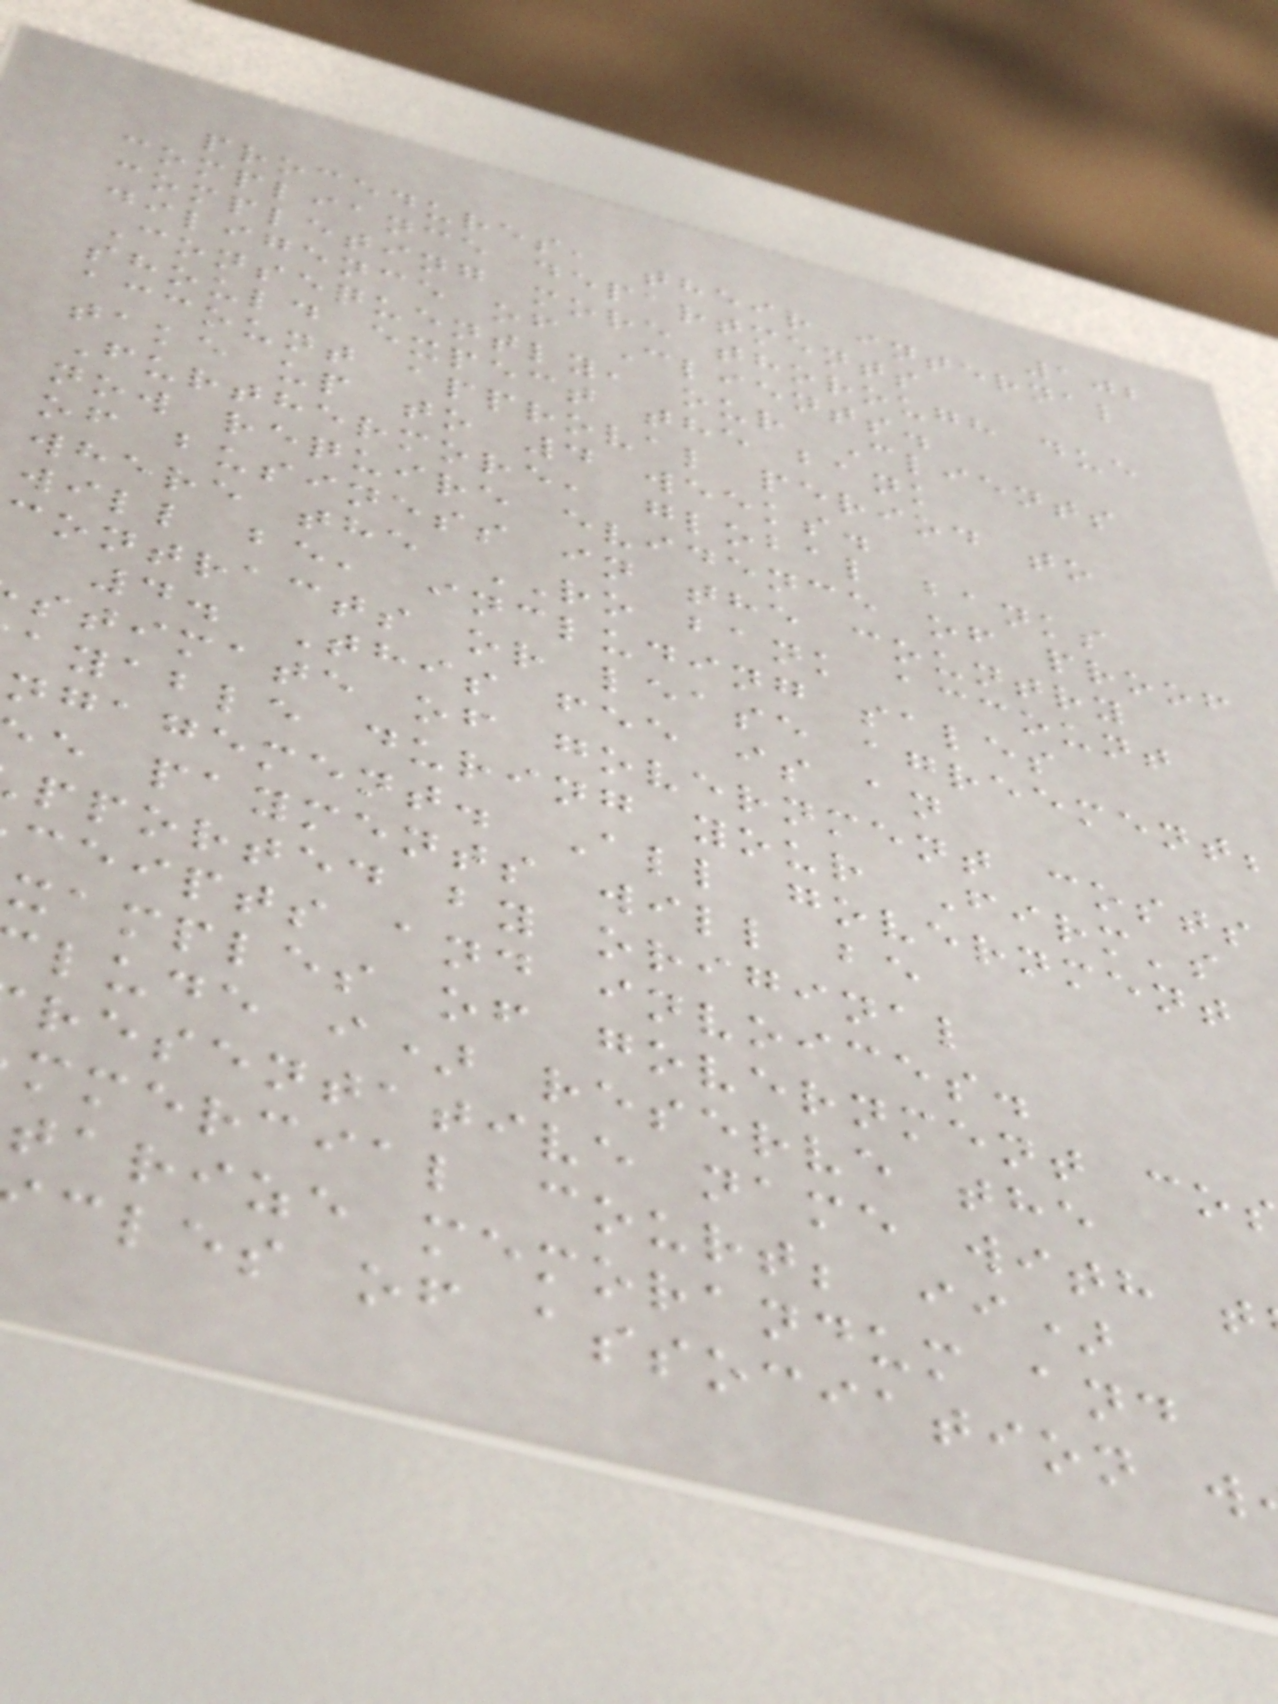102
procedures, their internal
compliance departments
completing more thorough due
diligence of Clients.
Consequently, our Clients
should expect the bank
account approval period to
take up to 4 weeks.
Furthermore, global banks
now require evidence of proof
of business in the country
where the RO bank account
will be, including sales
contracts or lease agreement;
4. This fee is an
stimate of government costs
ayable during your Firm's
ngagement. All government
e payments will be
pported by original
ceipts and invoices.
xamples of government co
lude i) reserve the
resentative name with t
mmercial court; ii)
tarize memorandum and
cles of association w
